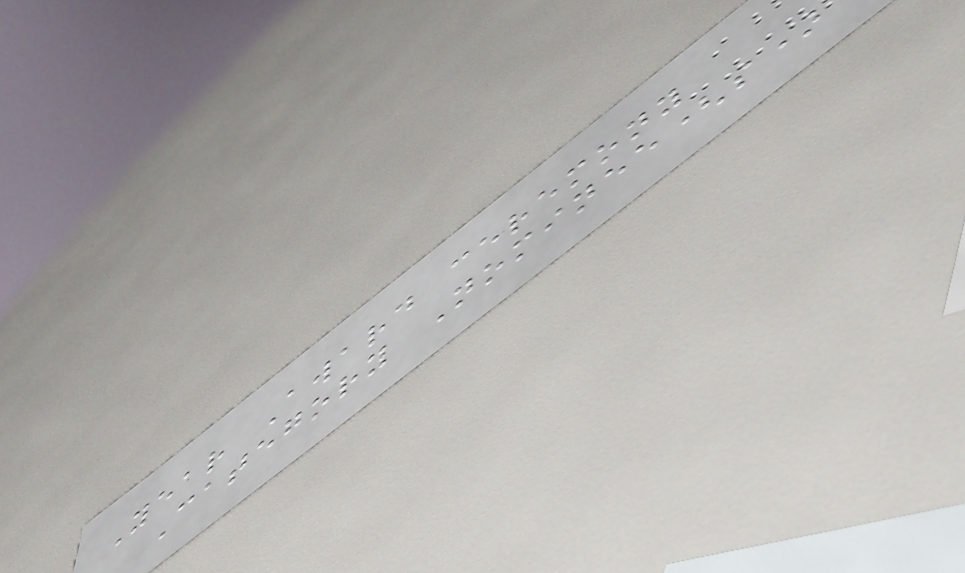Year Award ceremony
Category Nominee(s)
